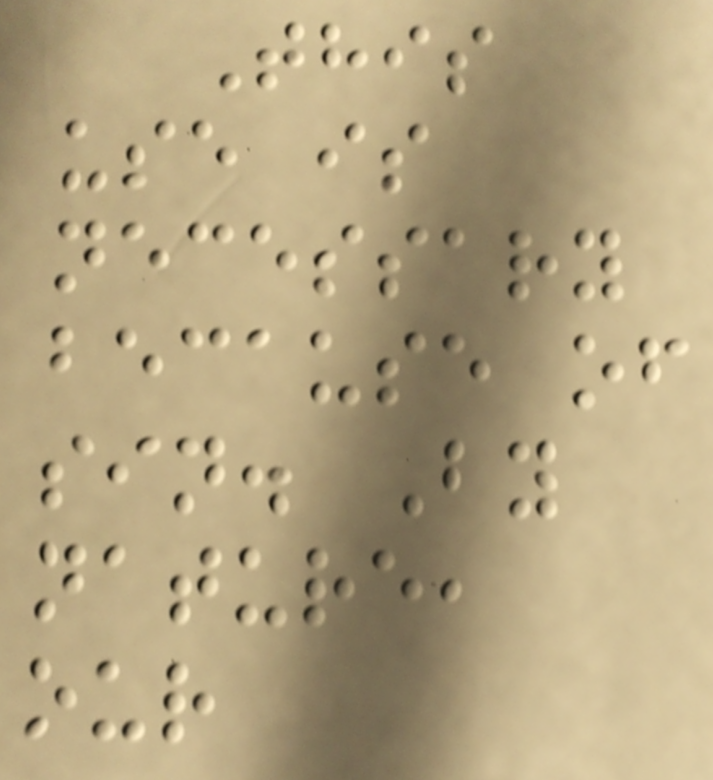This
use is
necessary
because of
sin. By
nature,
our
